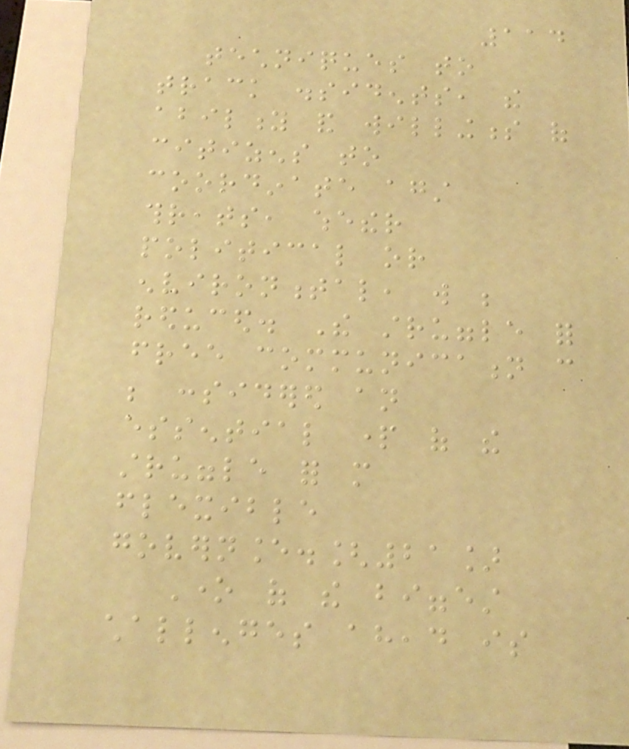114
techniques to
track dissidents, the
ability and willingness of
citizens to
coordinate against
threats, whether
political or
environmental, will be
reduced. The struggle for
free communication can
be considered an
essential part of the
struggle for more
flexible
governance.[21]
One of the biggest
challenges ahead is
